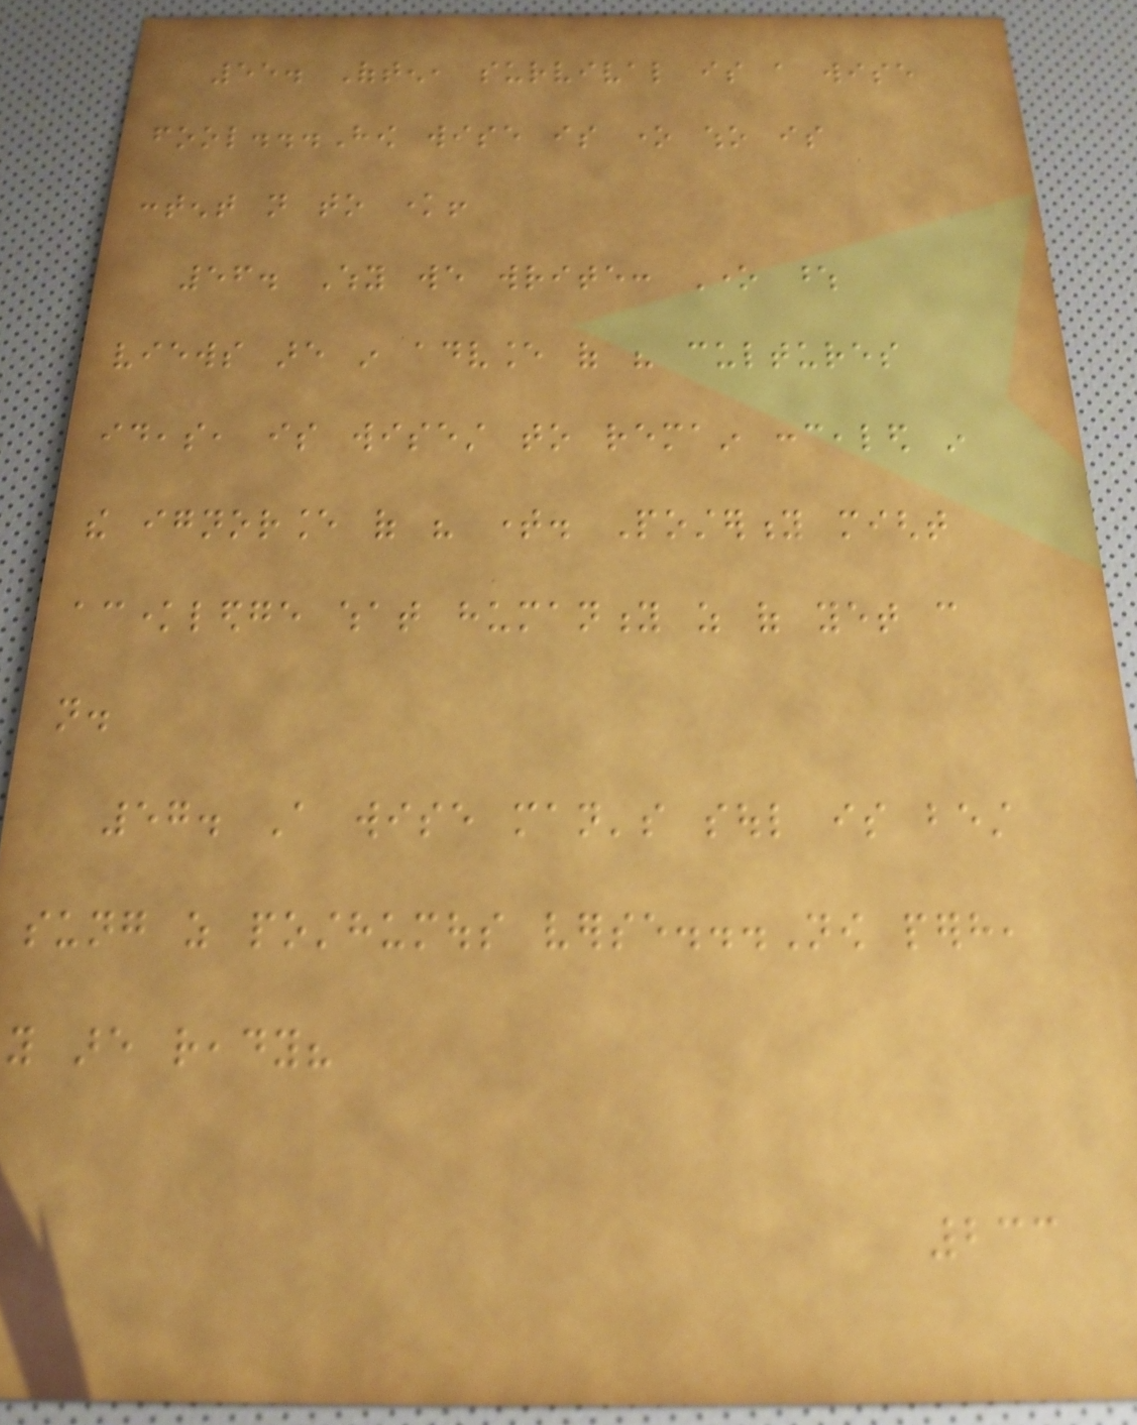55. Often, survival is a wise
fool...How wise is one who is
content not to know!
56. Why we write: One whose
views are in advance of his cultures
ideas, is wisest to remain concealed in
the ignorance of his time. Posterity might
acknowledge what humanity as of yet can
not.
57. A wise man's soul is best
sung as posthumous verse...Now perhaps,
you are ready?
233
